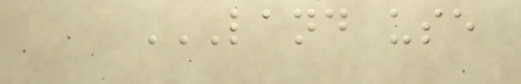LAND USE
